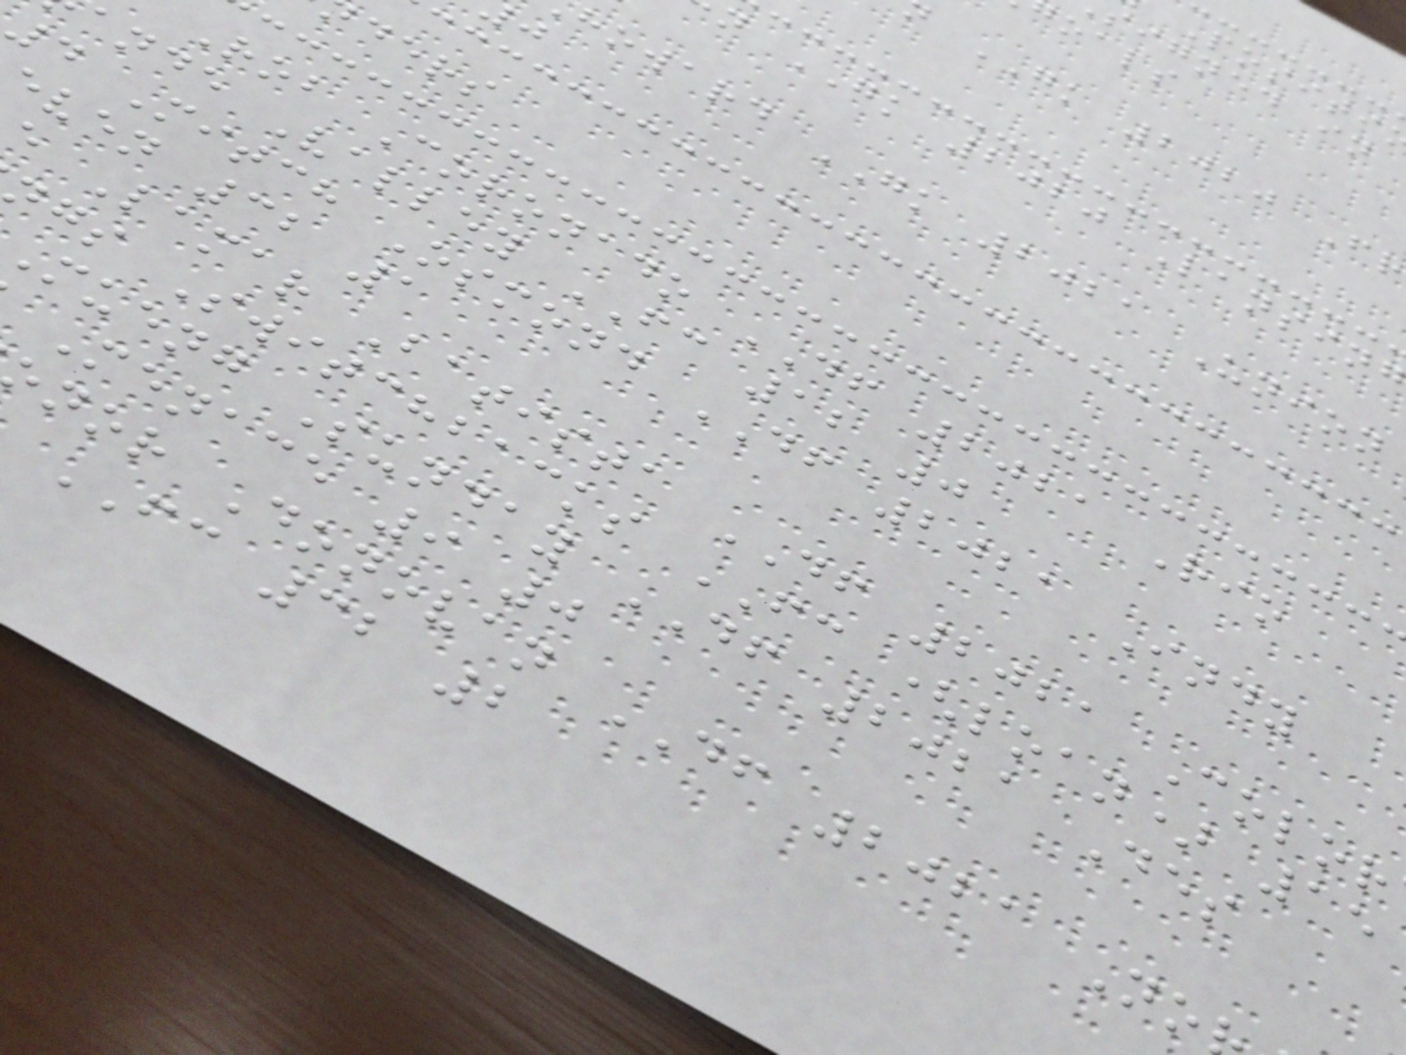signed in
GK 2020 Fr
n GK 2020 Lansin
howard GK 2021 Union
ders
Rob Coronado DF 2021 Rio
ande Valley FC 12 0
4 Mitch Osmond DF 2021 Indy
even 32 1
e Lamar Batista DF 2021 Color
ngs Switchbacks FC (loan) 15
Mueng Sunday DF 2021 Des
Menace 9 0
nor Donovan DF 2021 No
FC 32 2
